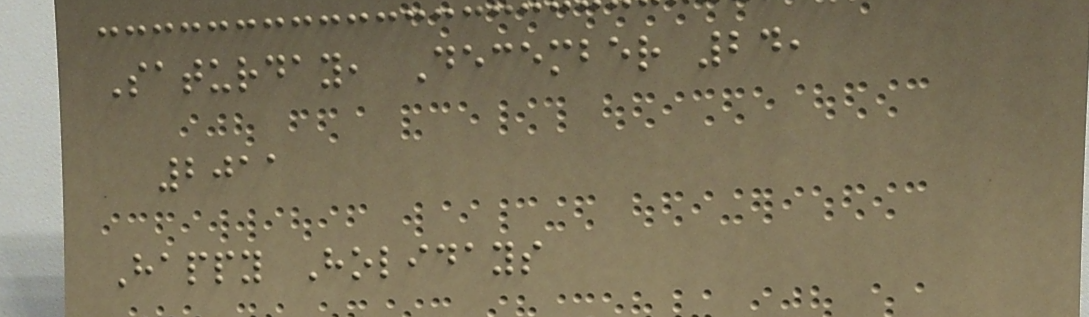Saturday, December 24,
2011
Happy Holidays
